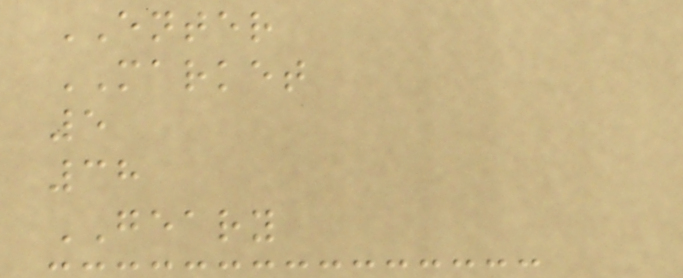ENTER
MARKET
5
38
GEARY
